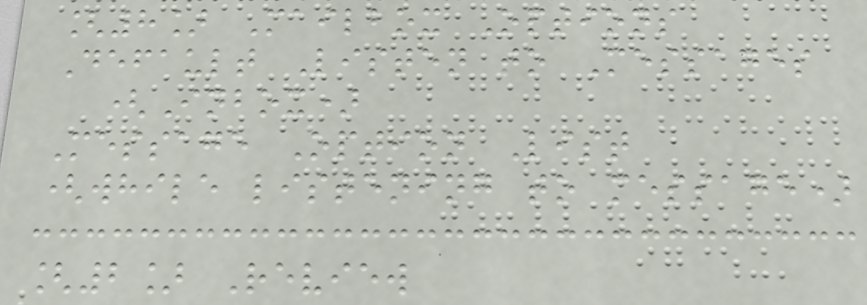[8] Mailbox Options
Default Listen to Messages
(Inbox)
Message Option List
(while listening to message)
[2] Review
